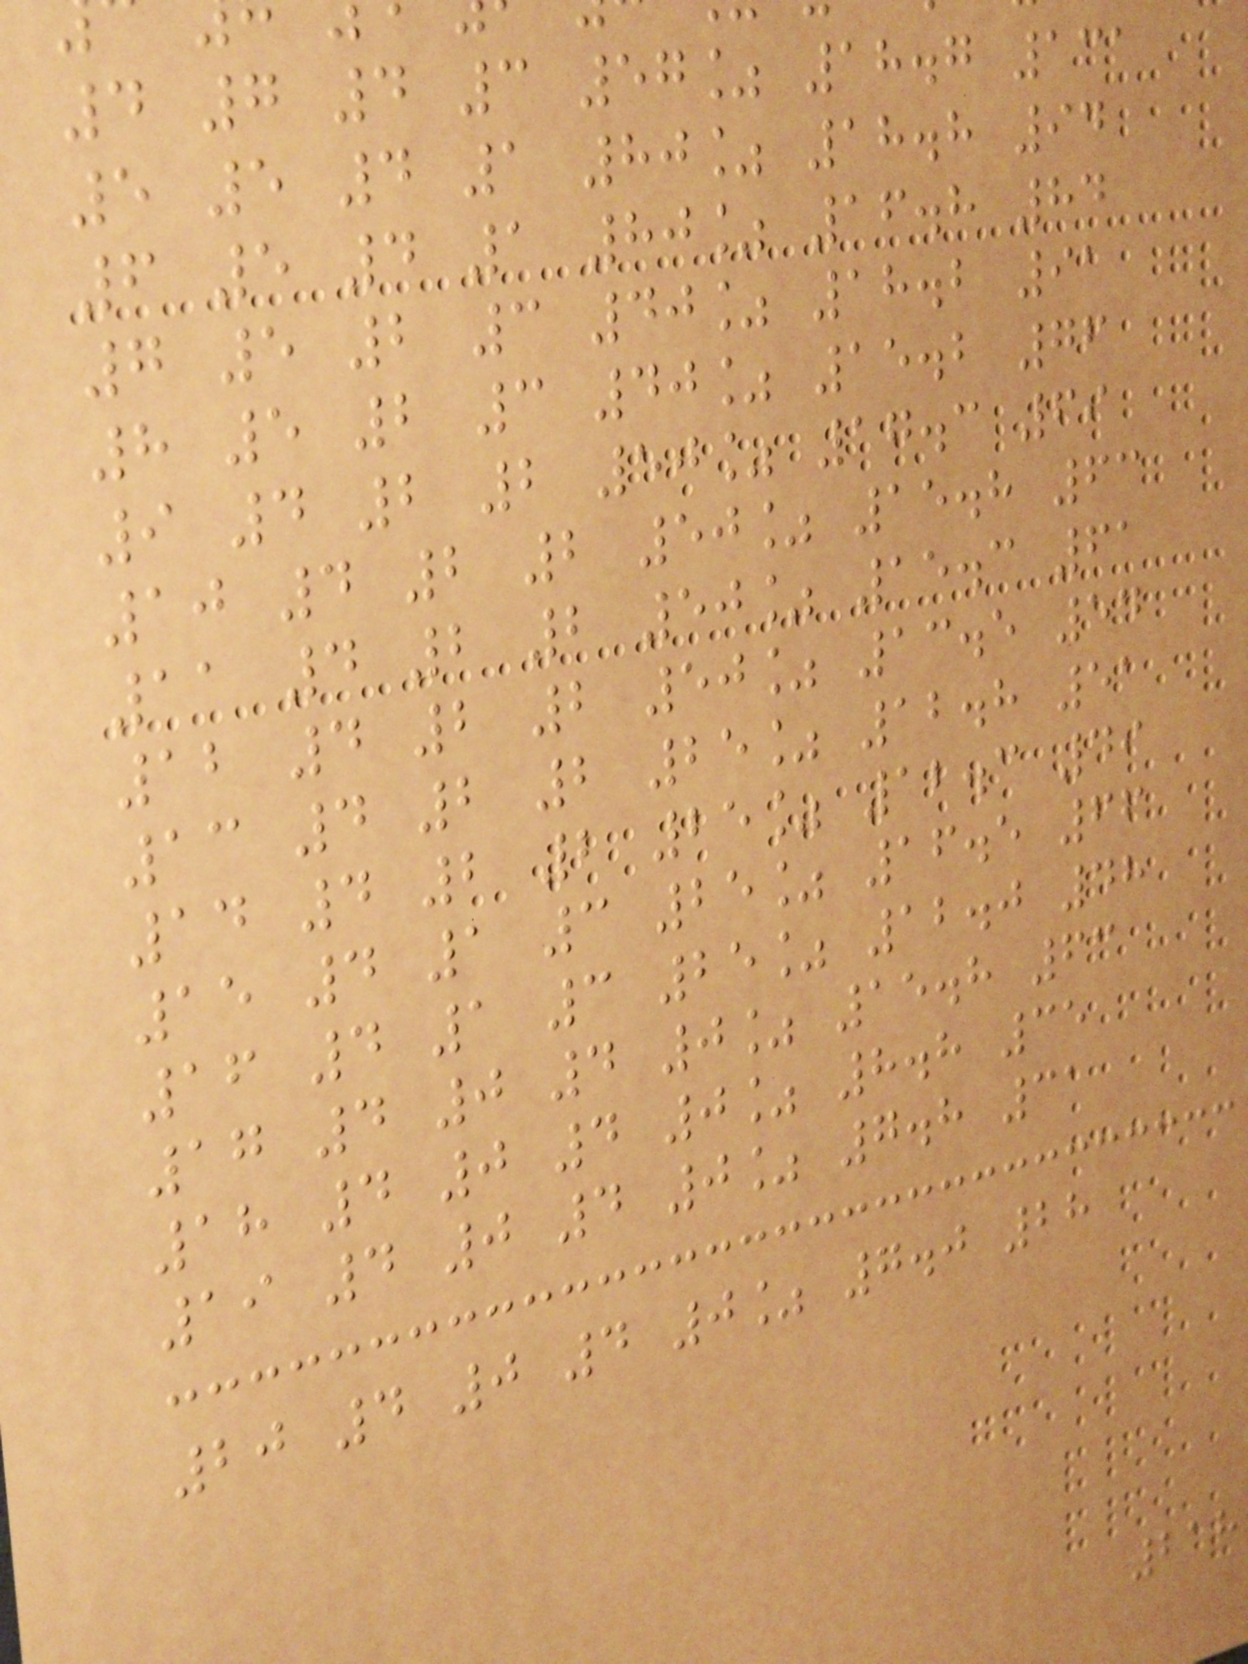4 7 4 3 57% 18.7 131
5 5 4 1 80% 18.8 94
6 5 4 1 80% 16.8 84
7 5 2 3 40% 18.2 91
8 5 2 3 40% 15.2 76
9 4 2 2 50% 17.3 69
10 4 2 2 50% 15.8 63
11 4 2 2 50% 15.3 61
12 4 2 2 50% 13.5 54
13 4 2 2 25% 12.8 51
14 4 2 2 25% 12.3 49
15 4 1 3 25% 16.5 66
16 4 1 3 25% 12.0 48
17 4 0 4 0% 15.8 63
18 4 0 4 0% 8.8 35
19 4 0 4 0% 7.8 31
20 4 0 4 0% 7.0 28
218
